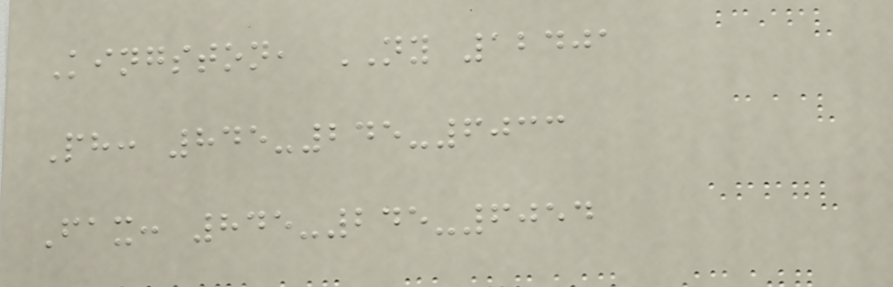Kingston, NY 12401
Ph: 845-245-6033
Fax: 845-245-6054
